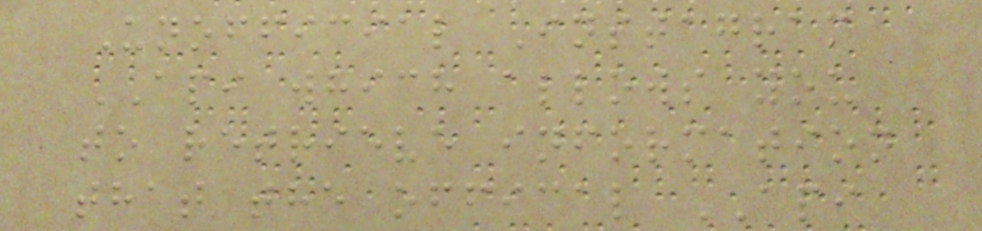Unofficial Instagram
API which allows you
to retrieve information
that the offical API
